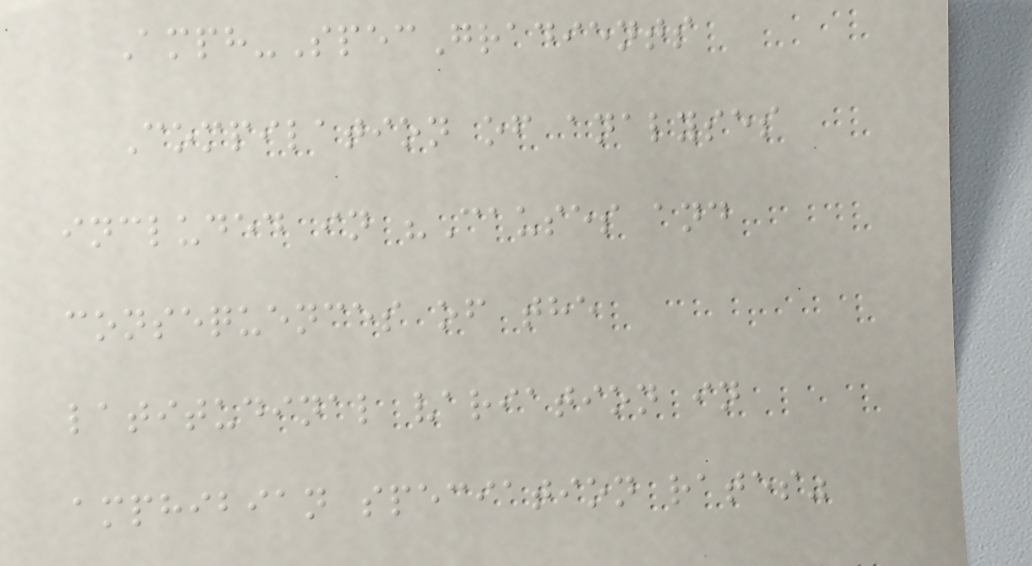Amph-SpecGradients
Compilation of analyses
included in "Causes and
consequences of the
latitudinal variation in
amphibian speciation rates"
